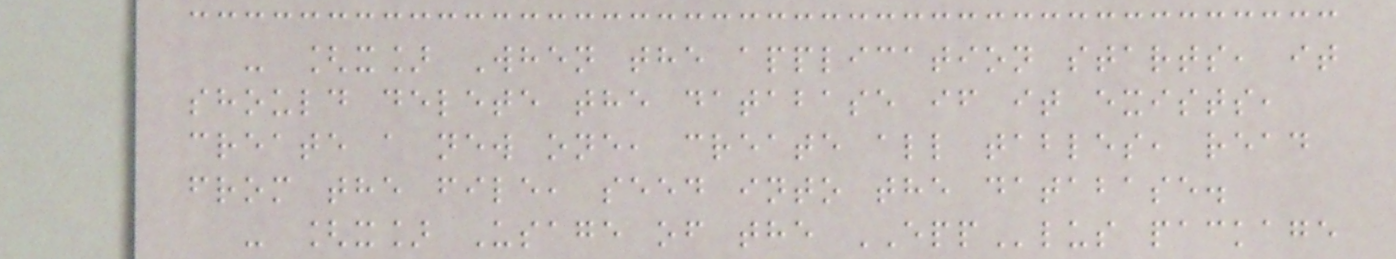- [x] When the application starts, it
should delete the database if it exists,
create a new one, create all tables, read
from the file, seed into the database.
- [x] Usage of the EPPlus package
